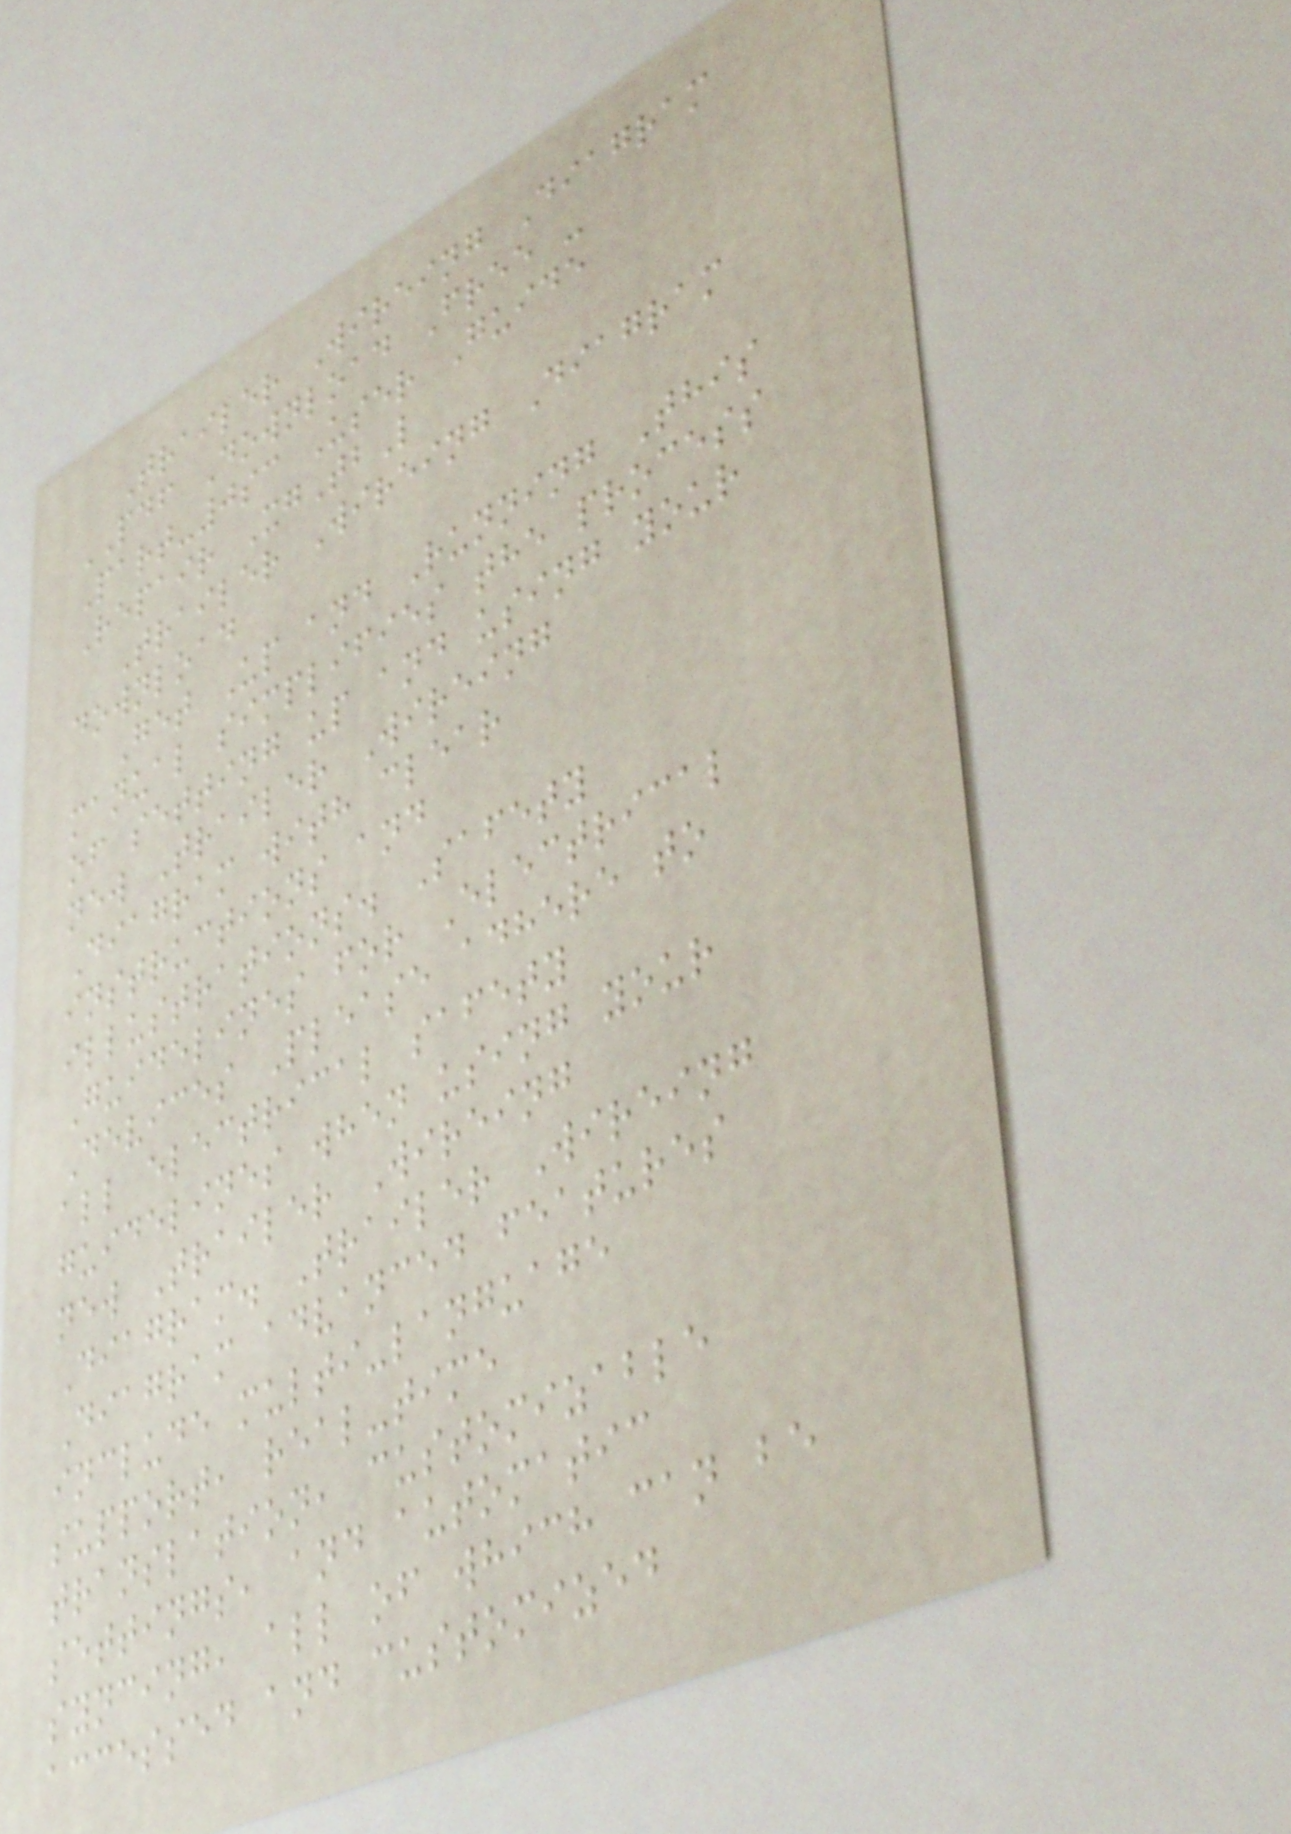Trailer Wireing Diagram
PDF Download Free -
Part-0sc User Guide
Repair XgTbL
Trailer Wireing Diagram
download
Get Up and Running This
manual simplifies the process
of setting up and using your
new Trailer Wireing
Diagram with clear
instructions and
illustrations. Safety
Guidelines for Electrical
Devices Please adhere to
all electrical safety
guidelines when using your
new Trailer Wireing
Diagram. Trailer Wireing
Diagram advanced features
include multi-language
support, real-time
translation, customizable
settings, and automatic
syncing, all of which can be
accessed and customized
